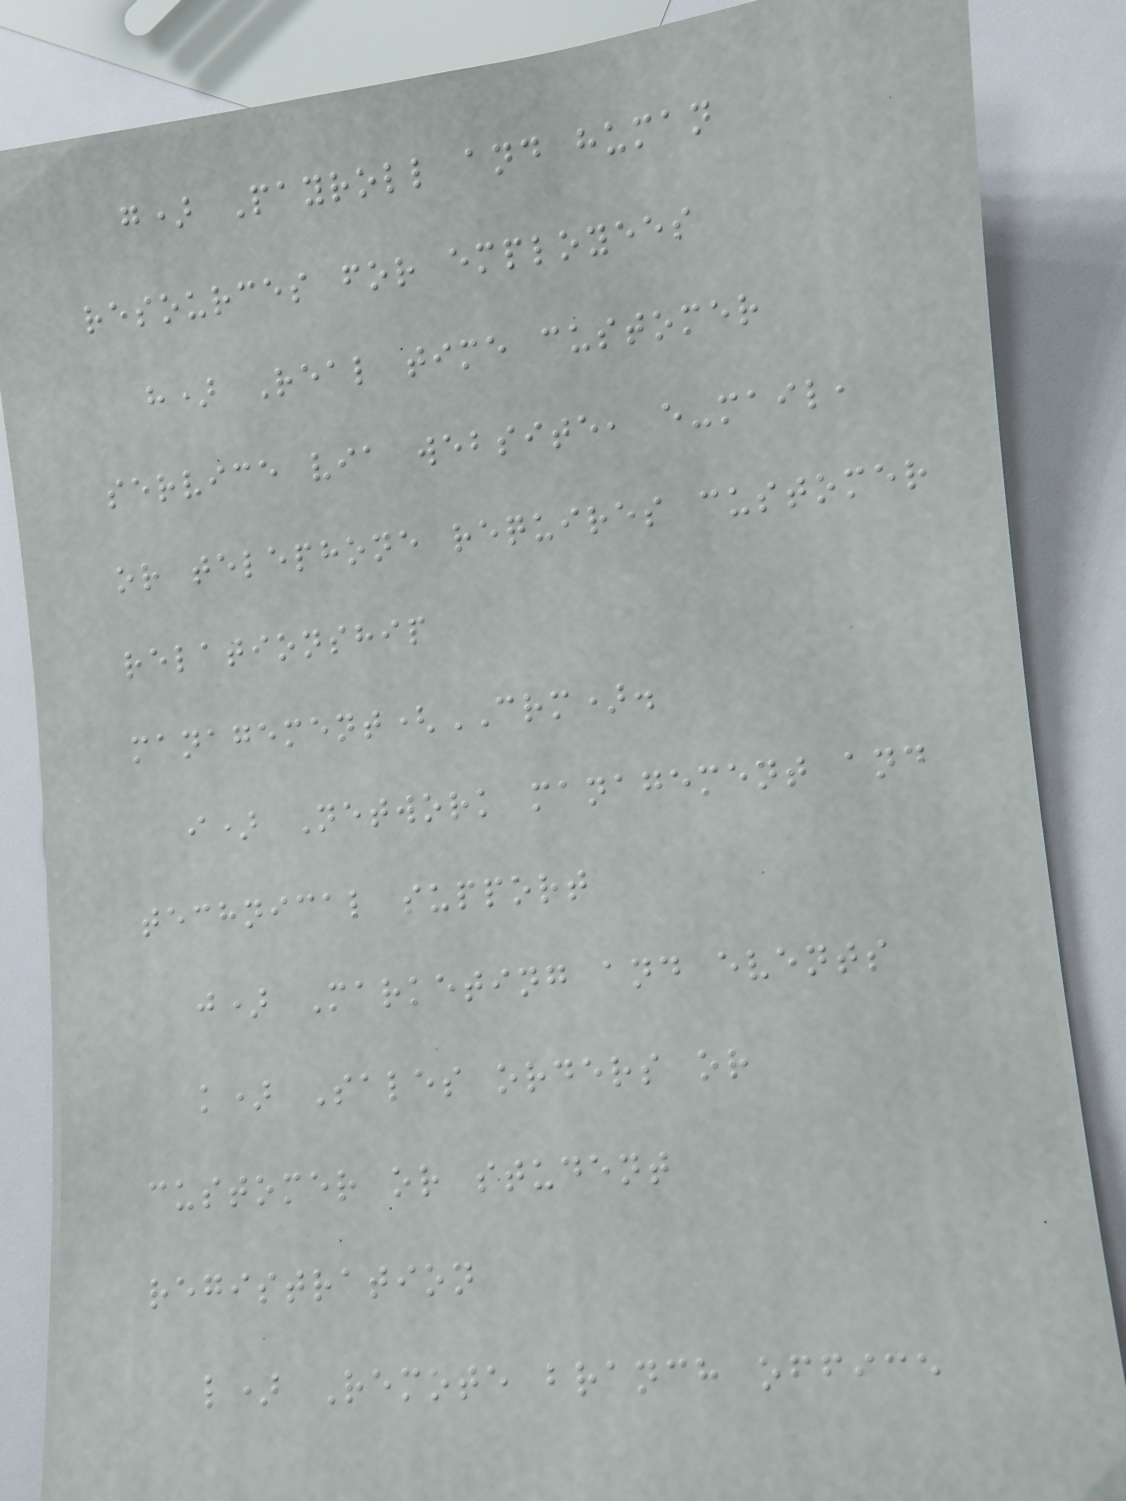g) Payroll and human
resources for employees
h) Real time customer
service via website, e-mail,
or telephone requires customer
relationship
management(CRM).
i) Network management and
technical support
j) Marketing and events
k) Sales orders or
customer or student
registration
l) Remote branch office
